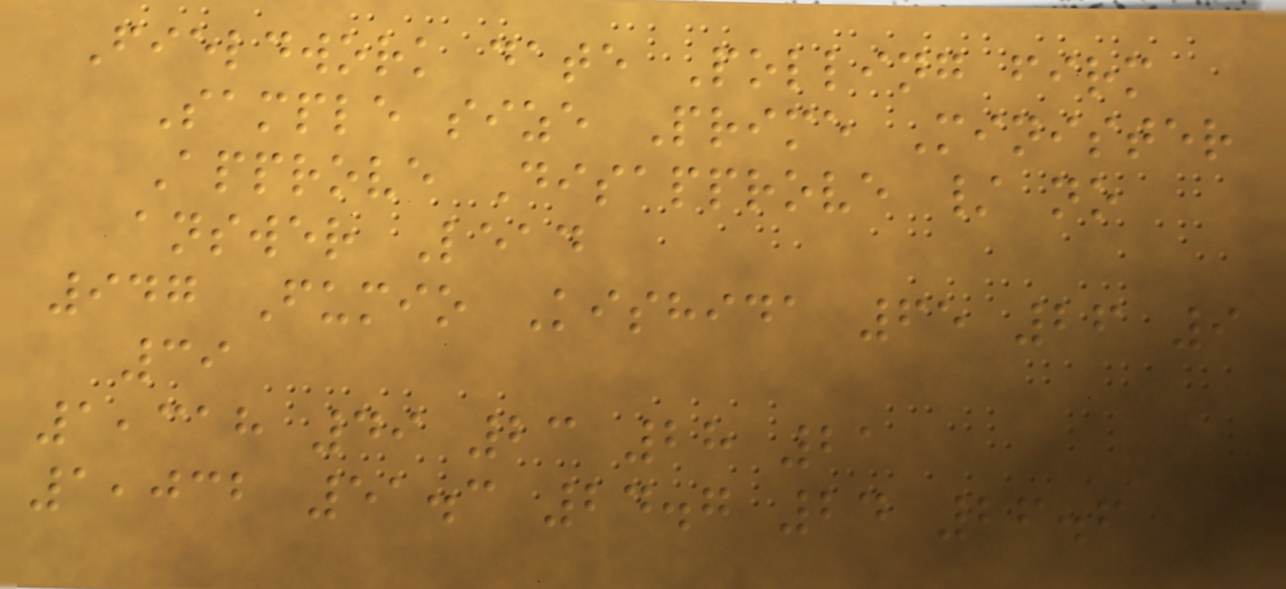Fieldwork date Polling firm
Sample size Prime Minister
Approve Disapprove / no
answer Lead
947 Fumio Kishida 65 26 9
39
1,318 49 23 28 21
1,032 51.3 24.7 24 26.6
